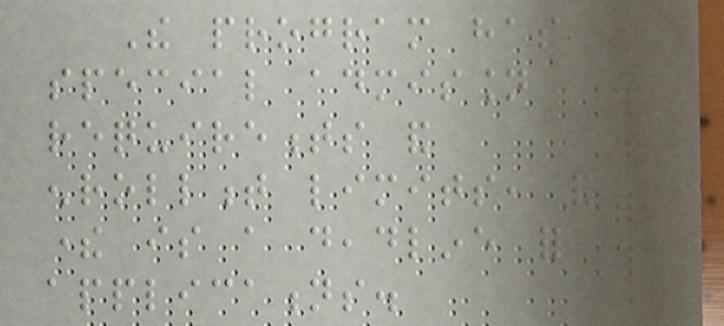The program has
special admission
requirements and
enrollment limits, and
there is a deadline for
applications.
